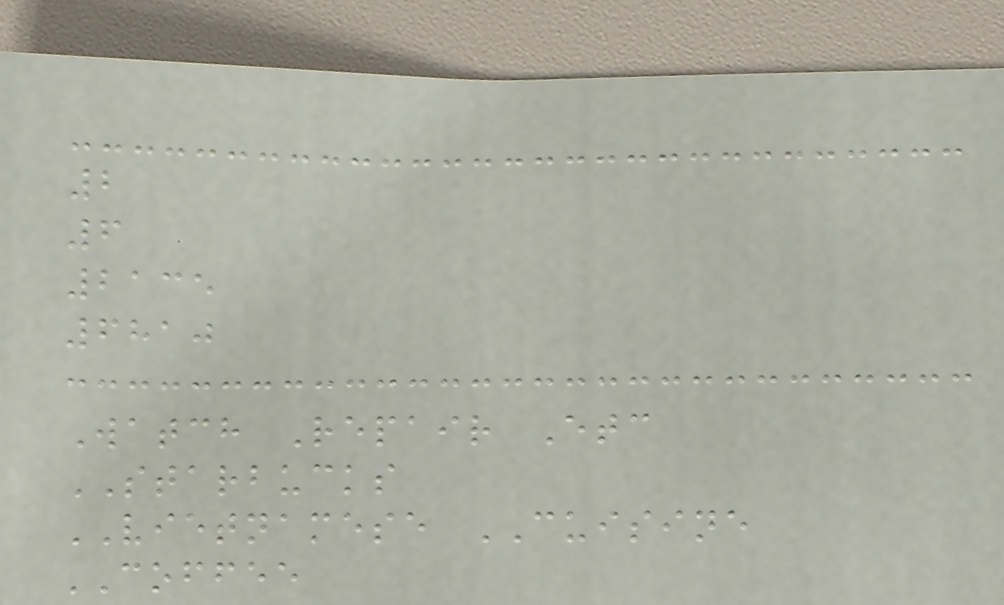2
6
2135
6810
Watch Repair Etc
STARBUCKS
VIETNAMESE CUISINE
COFFEE
